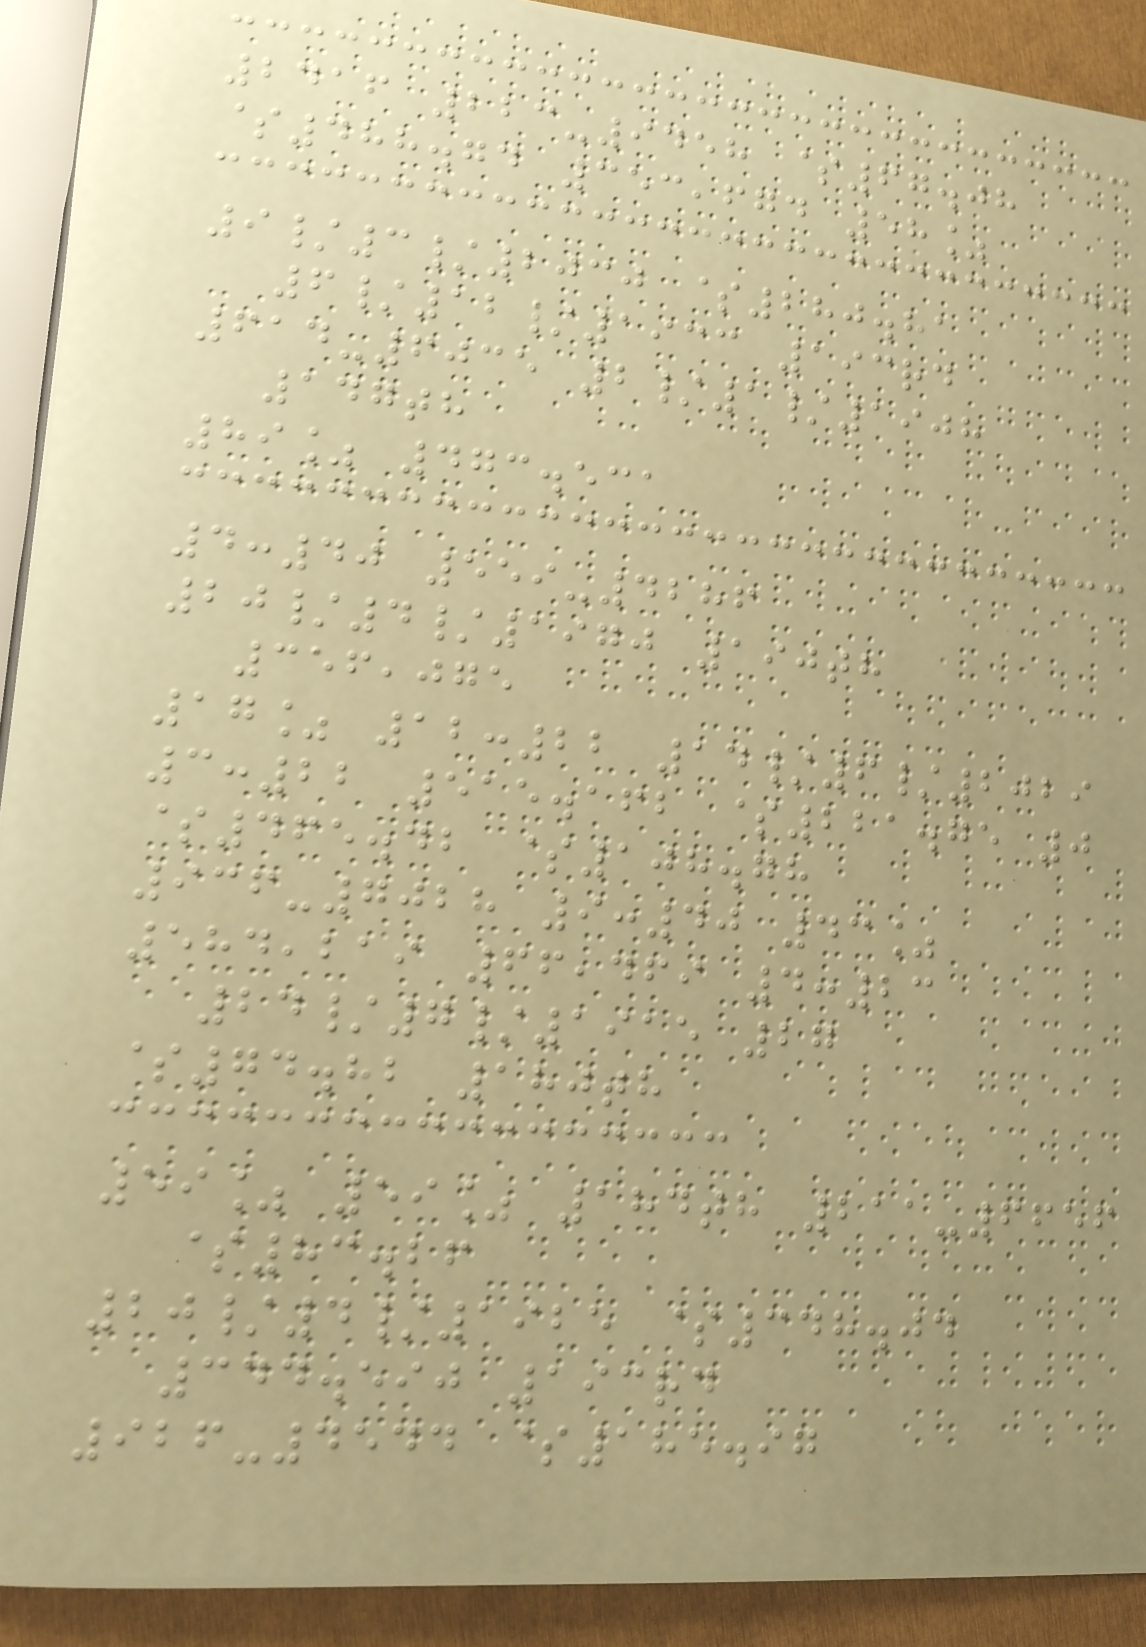2416 223-9458 $67.08
$488.74 353,674 58%
9/3/2030 $280.81
6/12/1933 193rd
614-6035 2/1/1908
147th
89% 473.531
4:40 559-4286
20/4/1970 190th
356,075
17% 12:22 14/6/2029
3:22 515.162 $221.75 0
$465.42 $108.78
936-7028 9:40 43%
584,219 66,469 4:23
24/7/1915 27
$74.82 180th
59% 59% 184th 211-6656
$83.26
20/4/1925 $348.04
344.590 193rd
926-4544 $185.97
